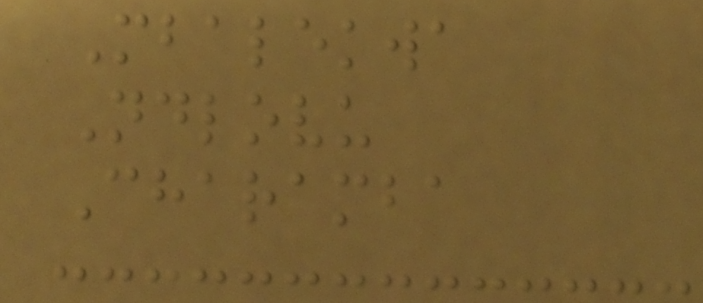Mbalekwa
Ndlovu
Charamba
